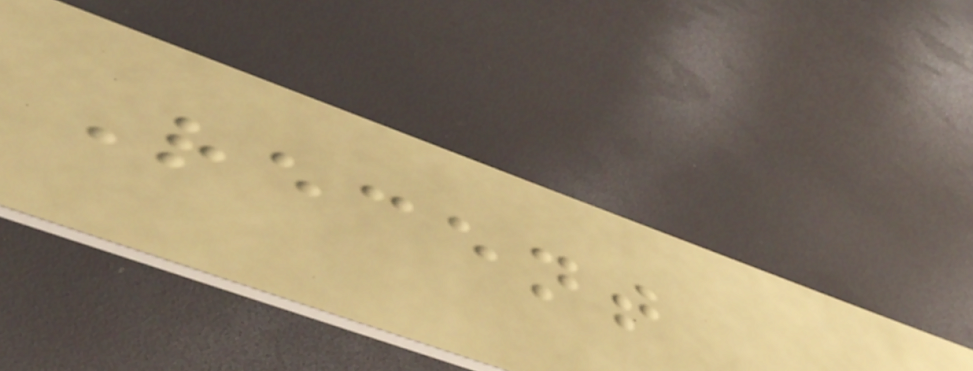Recent
